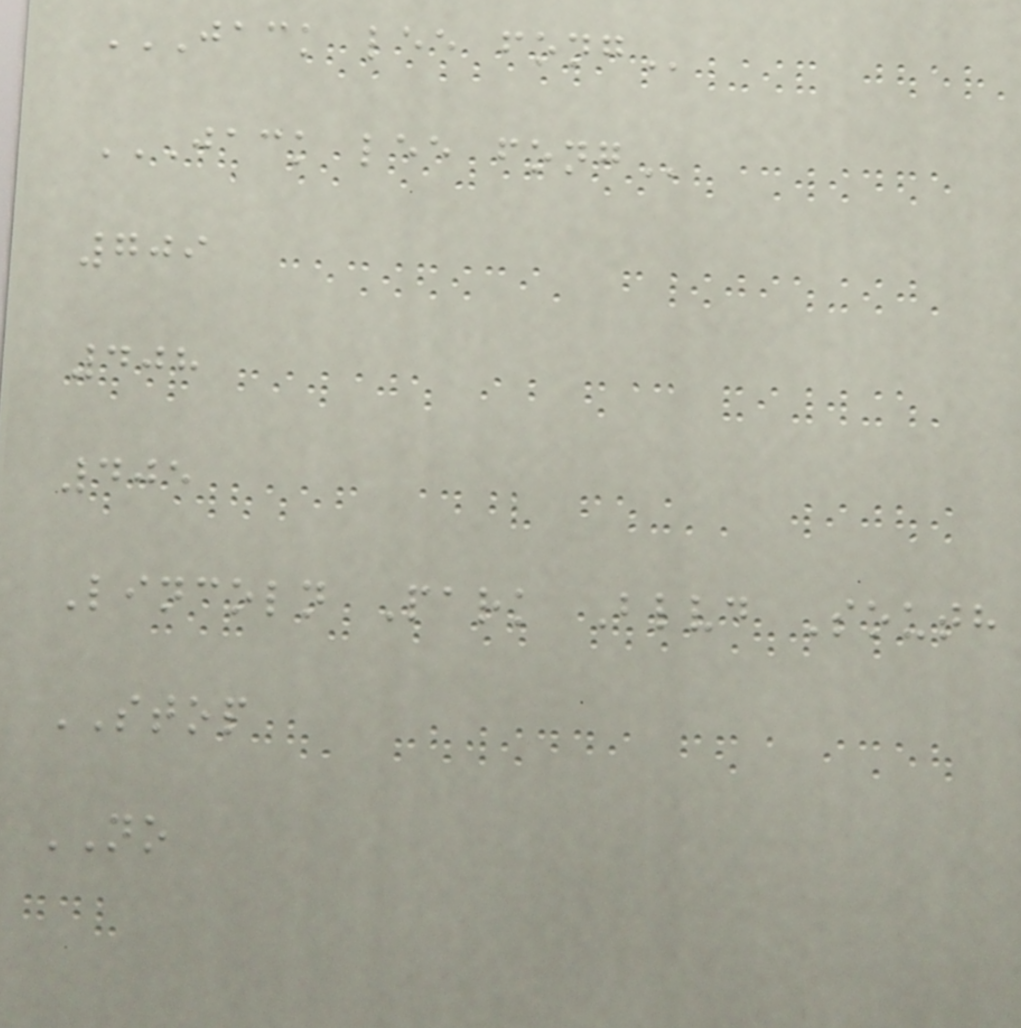JACK LEE FONG
JACK LEE FONG
709
408
405
Lincoln Park Blvd South
STOP
NO
